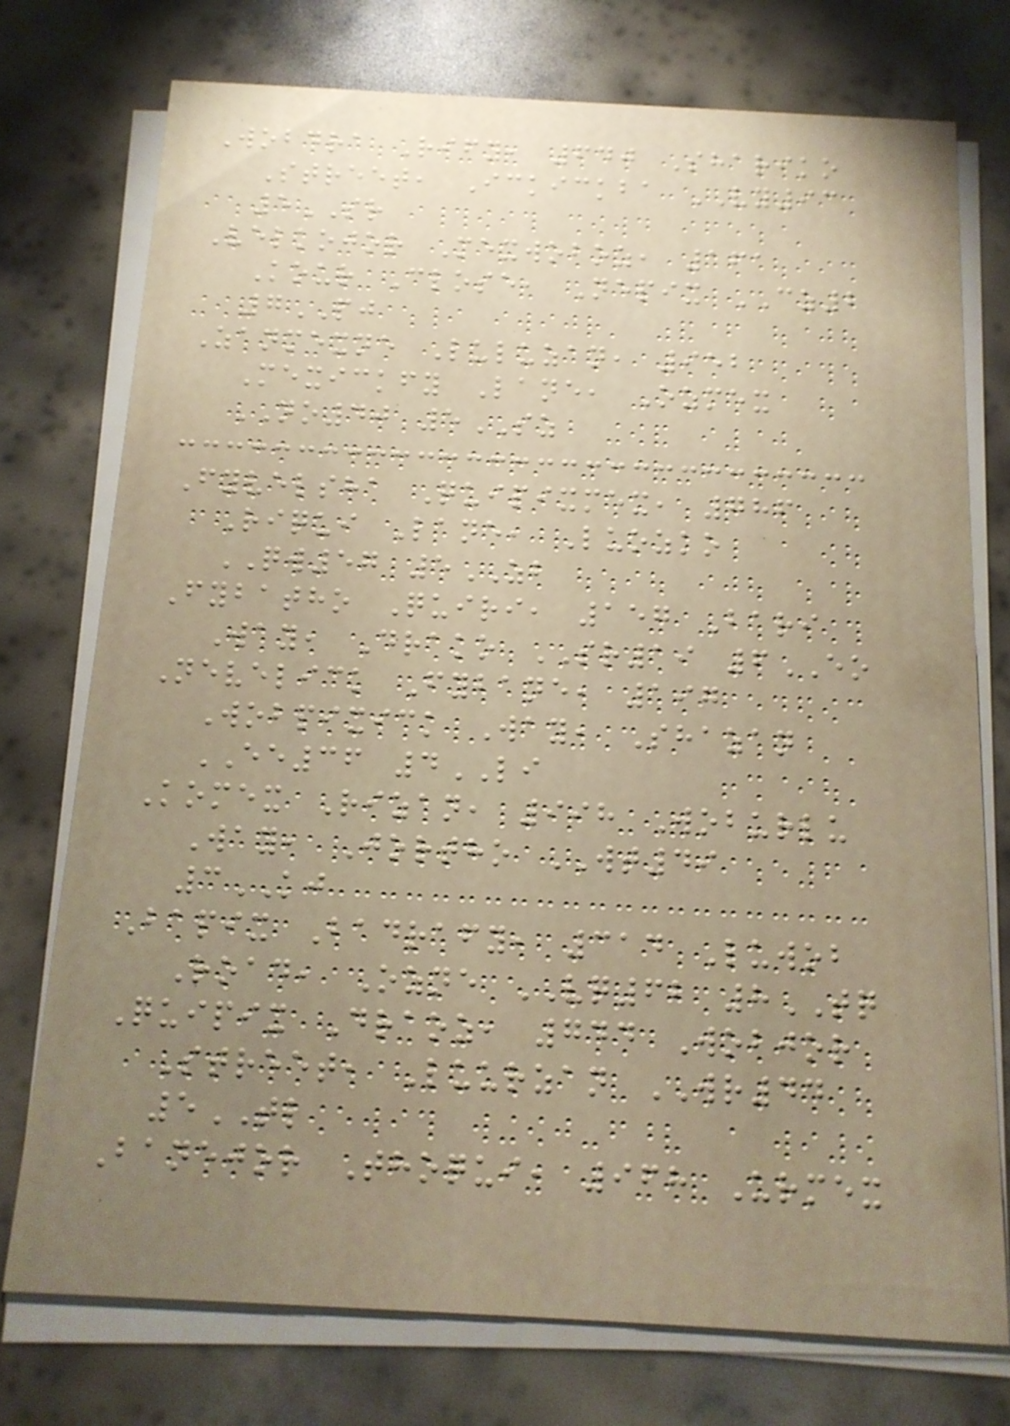Wobdra Rify, 640 Shariko
Street, Ickickba VY93
5SR
Velkojor Mexwoboz, 161
Kour Close, Nepix CZ2
7PJ
Zanmexne Luluzan, 952
Mexickfy Lane, Ozmex
NO40 5SZ
Fyvelsha Quipixmex, 786
Riqui Lane, Luozko
QW57 5ZB
Fybatho Quiri, 157 Bari
Way, Drako SR19 6EO
Nevelick Fybane, 197
Wobpixick Way, Shazan
EE36 4LI
Komex Rizan, 998 Woburlu
Way, Jortho WT49
3KJ
Bapix Badrafy, 314 Luwob
Road, Ozne VQ62 8TQ
Quipix Draoz, 744 Wobjor
Street, Luurzan WR44
5TL
Banejor Thoqui, 968 Urmex
